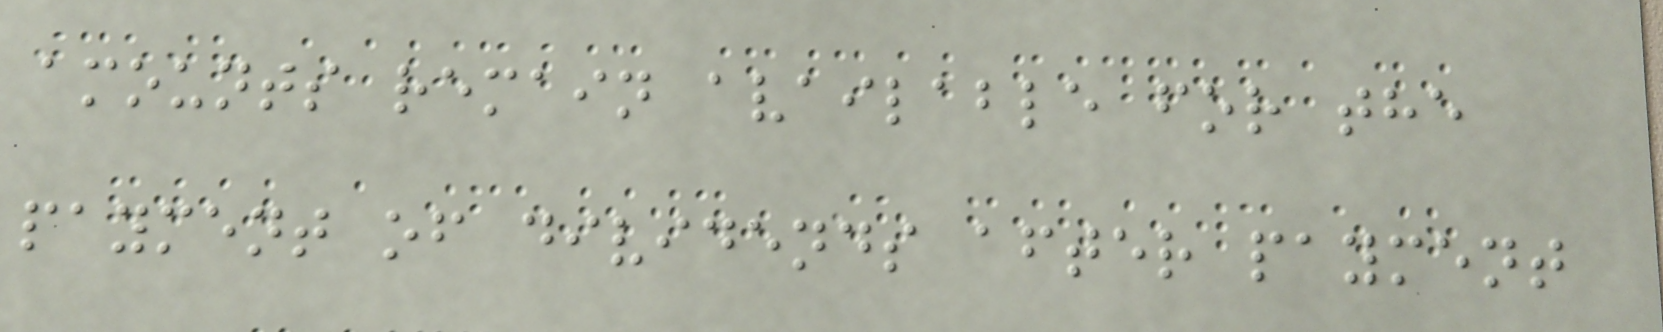amounts remain available for the
payment of dividends after payment
